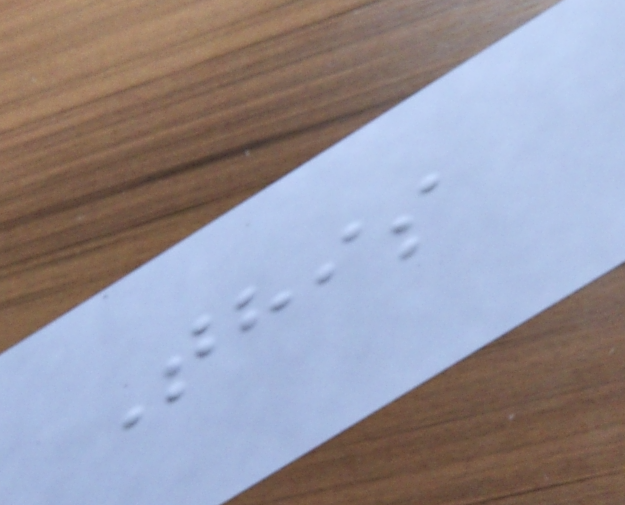This
